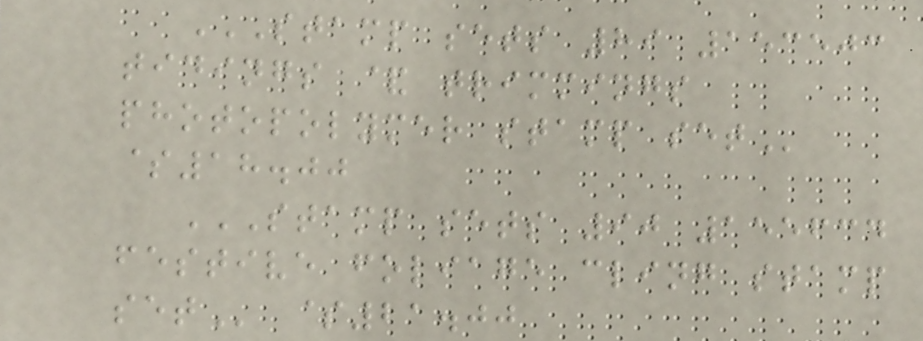STAMP SETS 89 153503
TIDINGS & TRIMMINGS
PHOTOPOLYMER STAMP SET
$18.00
STAMP SETS 90 155634
FESTIVE FOLIAGE CLING STAMP
SET $21.00
